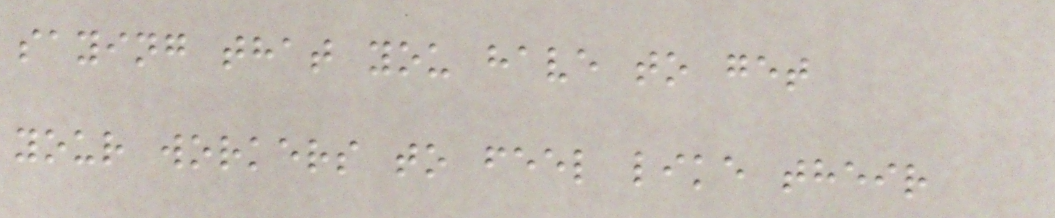saying that you have to get
your workers to feel like their
